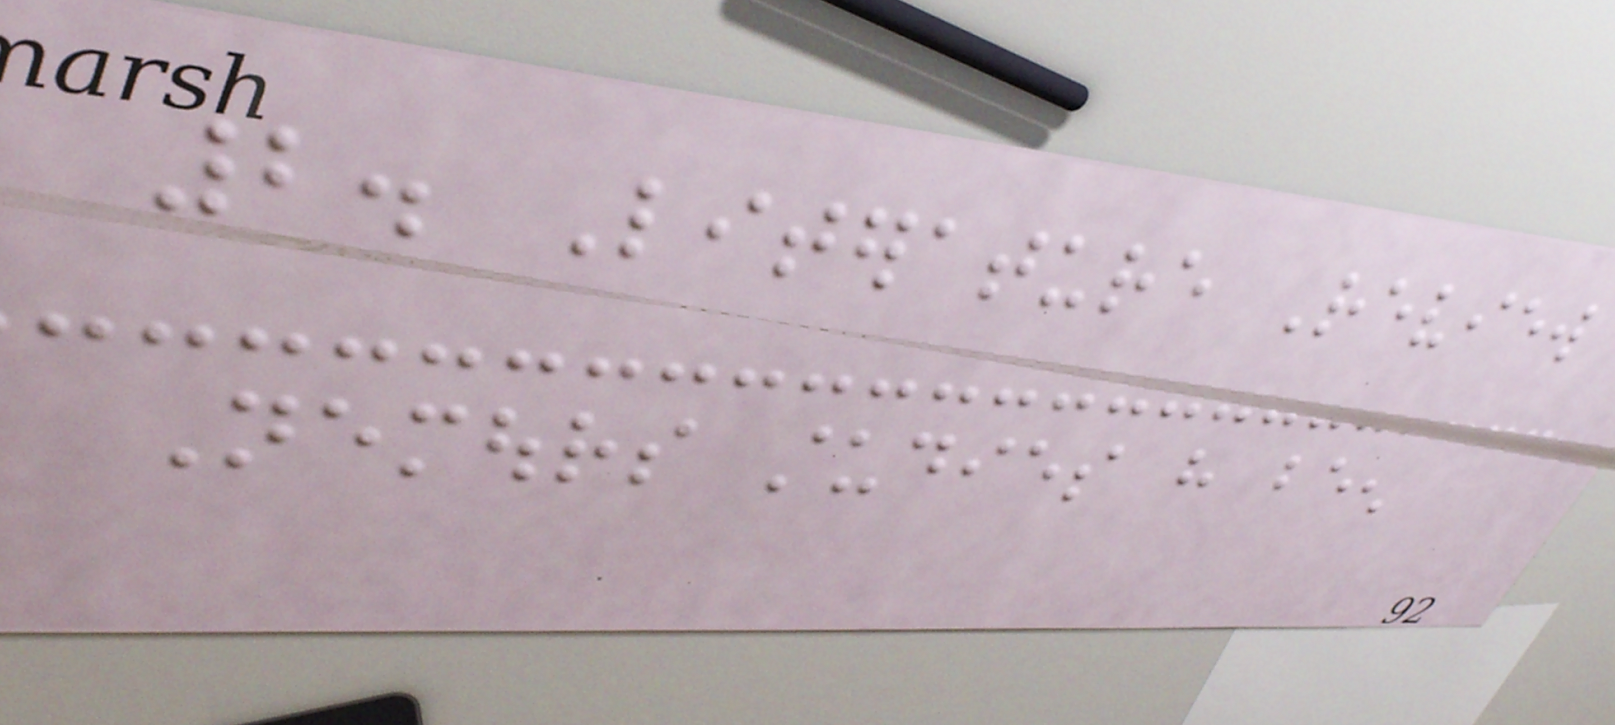2. Literature Review
Nemours studies have been
